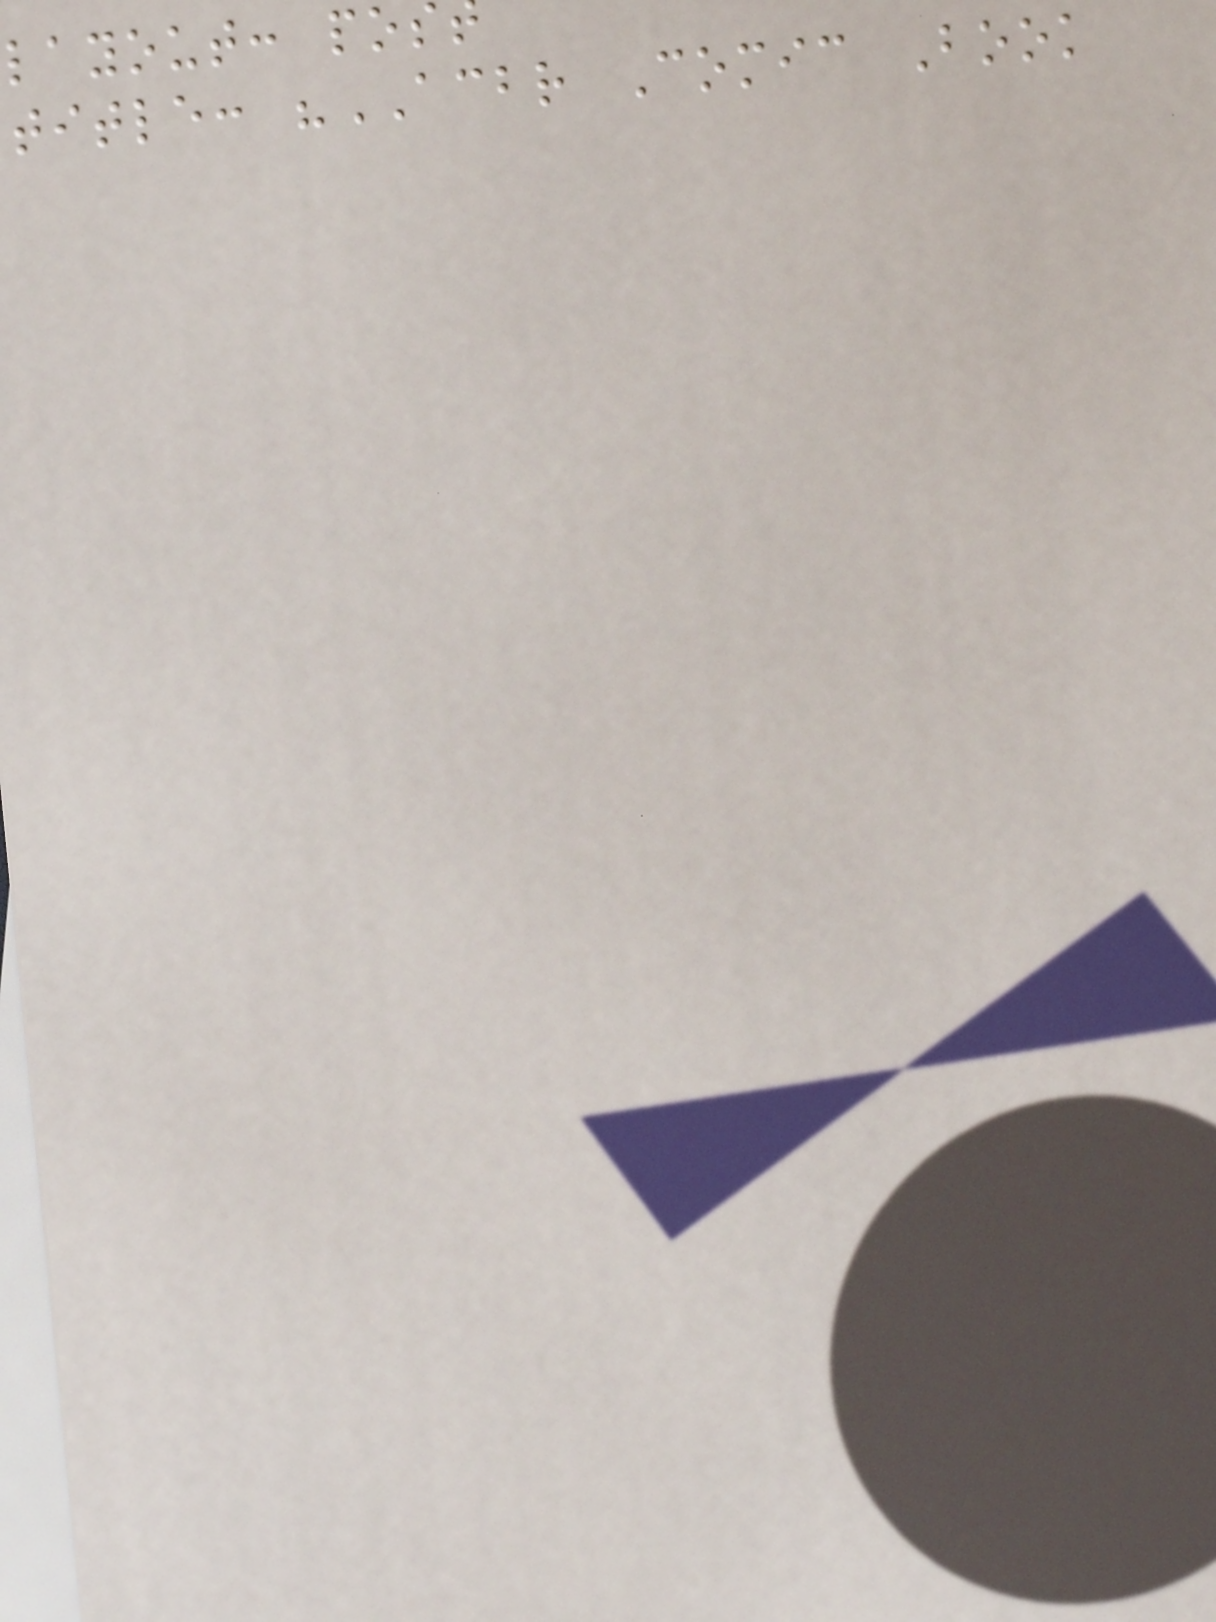layout: pos
title: "ACBR Comic Book
